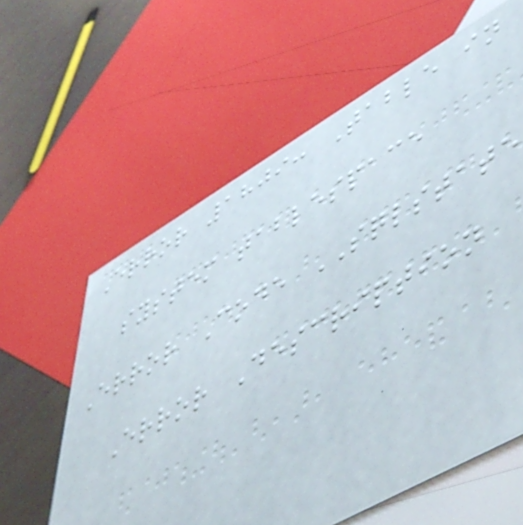Error 1809: Table in
system tablespace
Error Code SQLSTATE
Error Description
